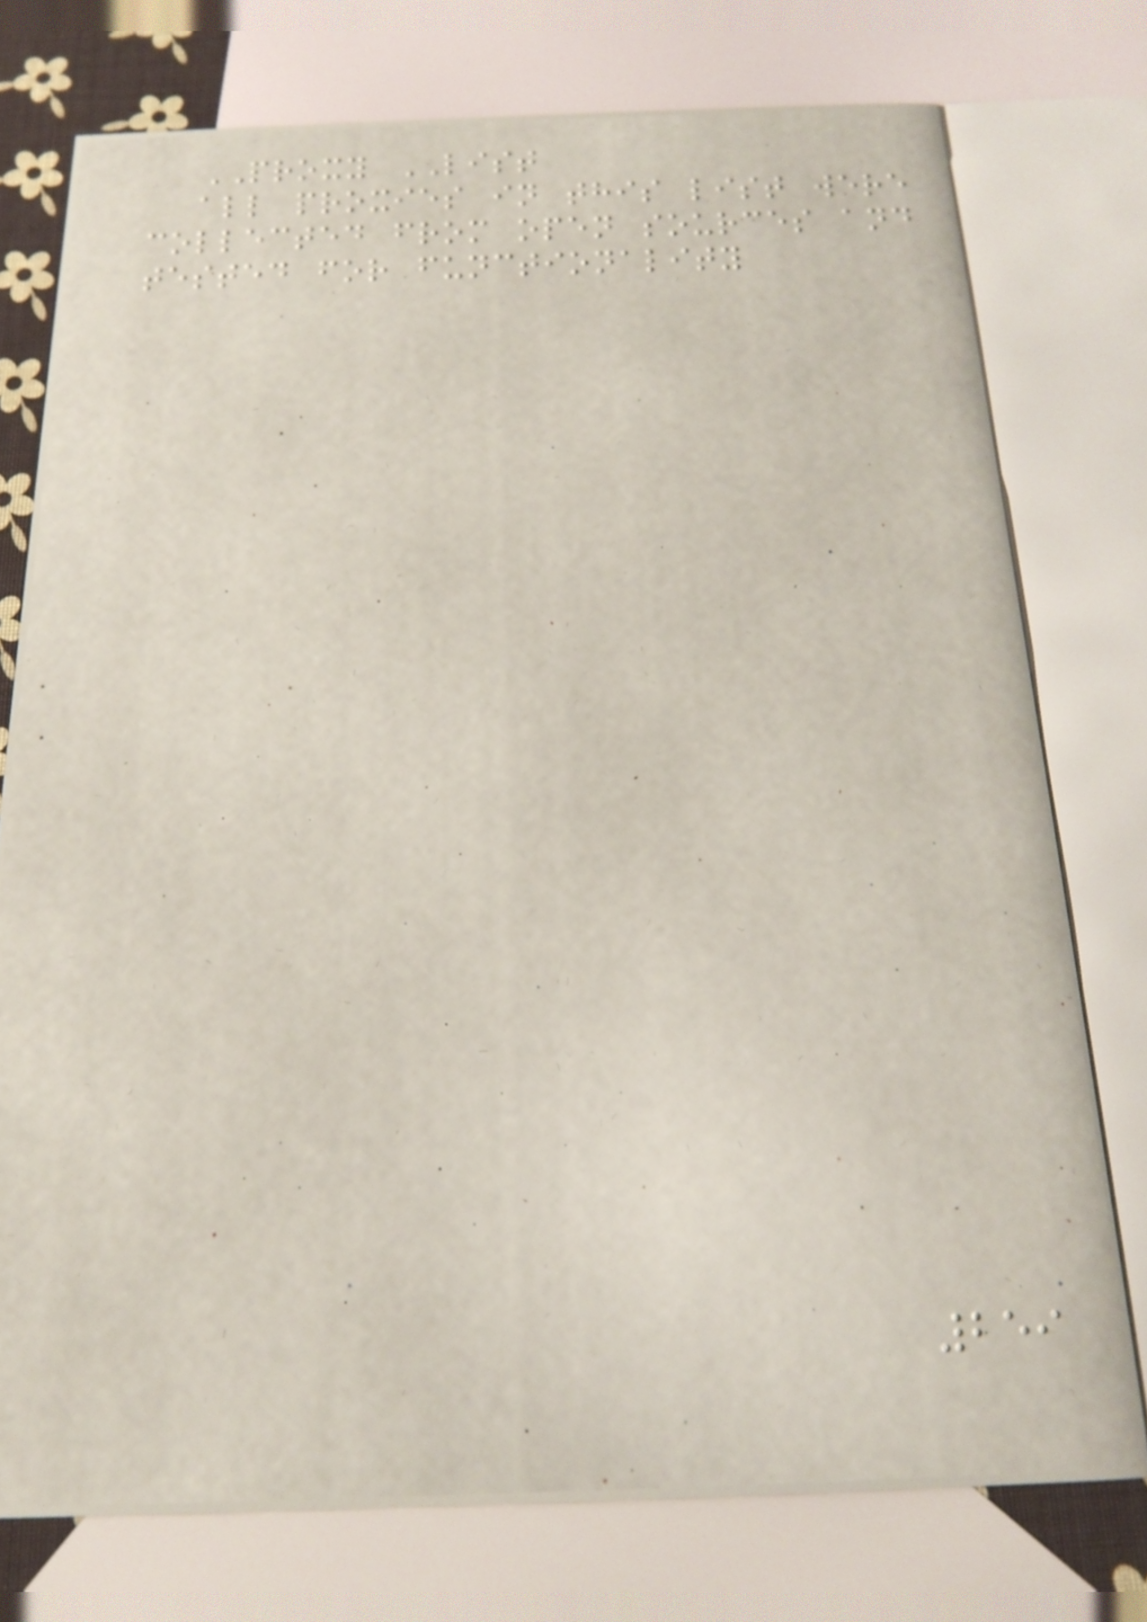PROXY LIST
all proxies in this list were
collected from open sources and
tested for functionality
259
